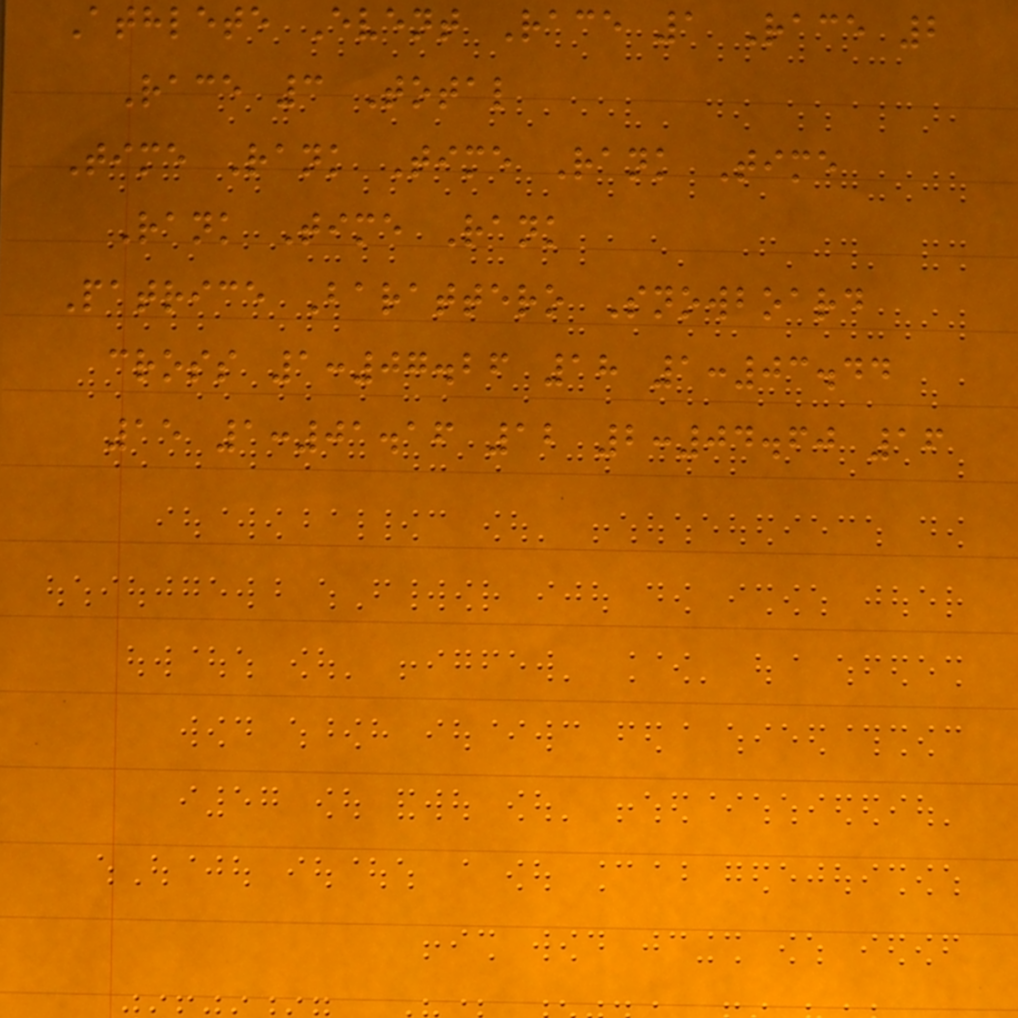Athlete Event Race 1 Race 2
Race 3 Total
Time Rank Time Rank Time
Rank Time Rank
Patrice Barattero Snowboard
cross 1:07.26 18 1:03.44
15 1:01.16 12 2:04.60 16
